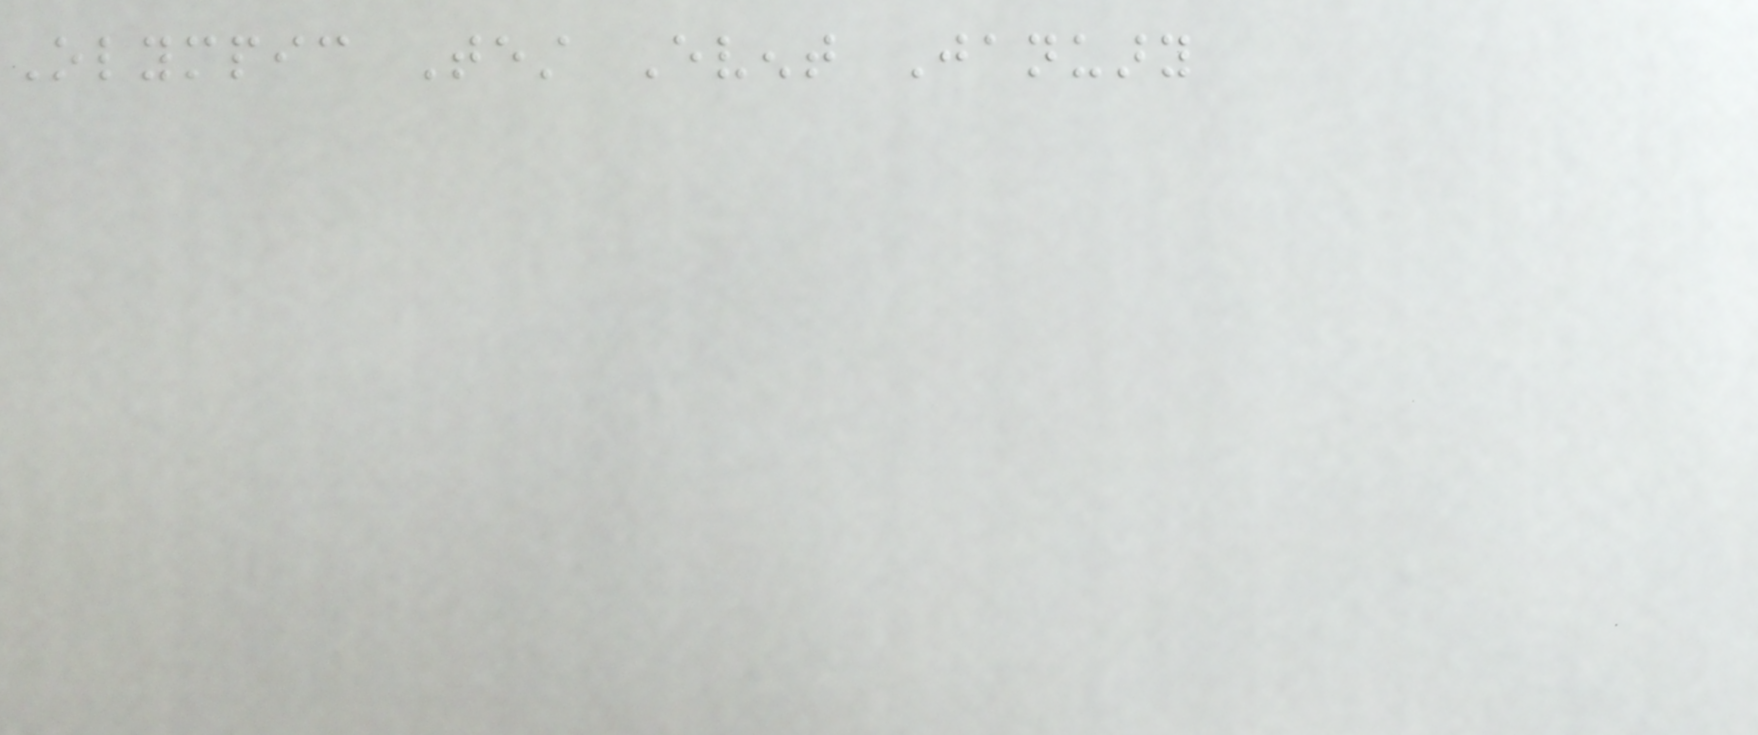Olympic Test Event January
